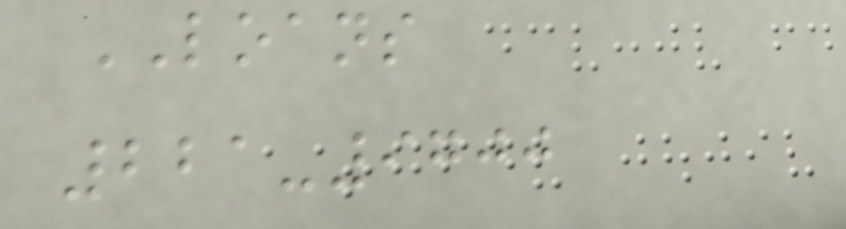LOANS
221-9700
